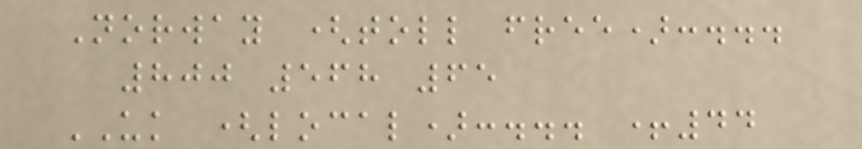Norway (toll free):...
800 568 65
UK (local):... +44
